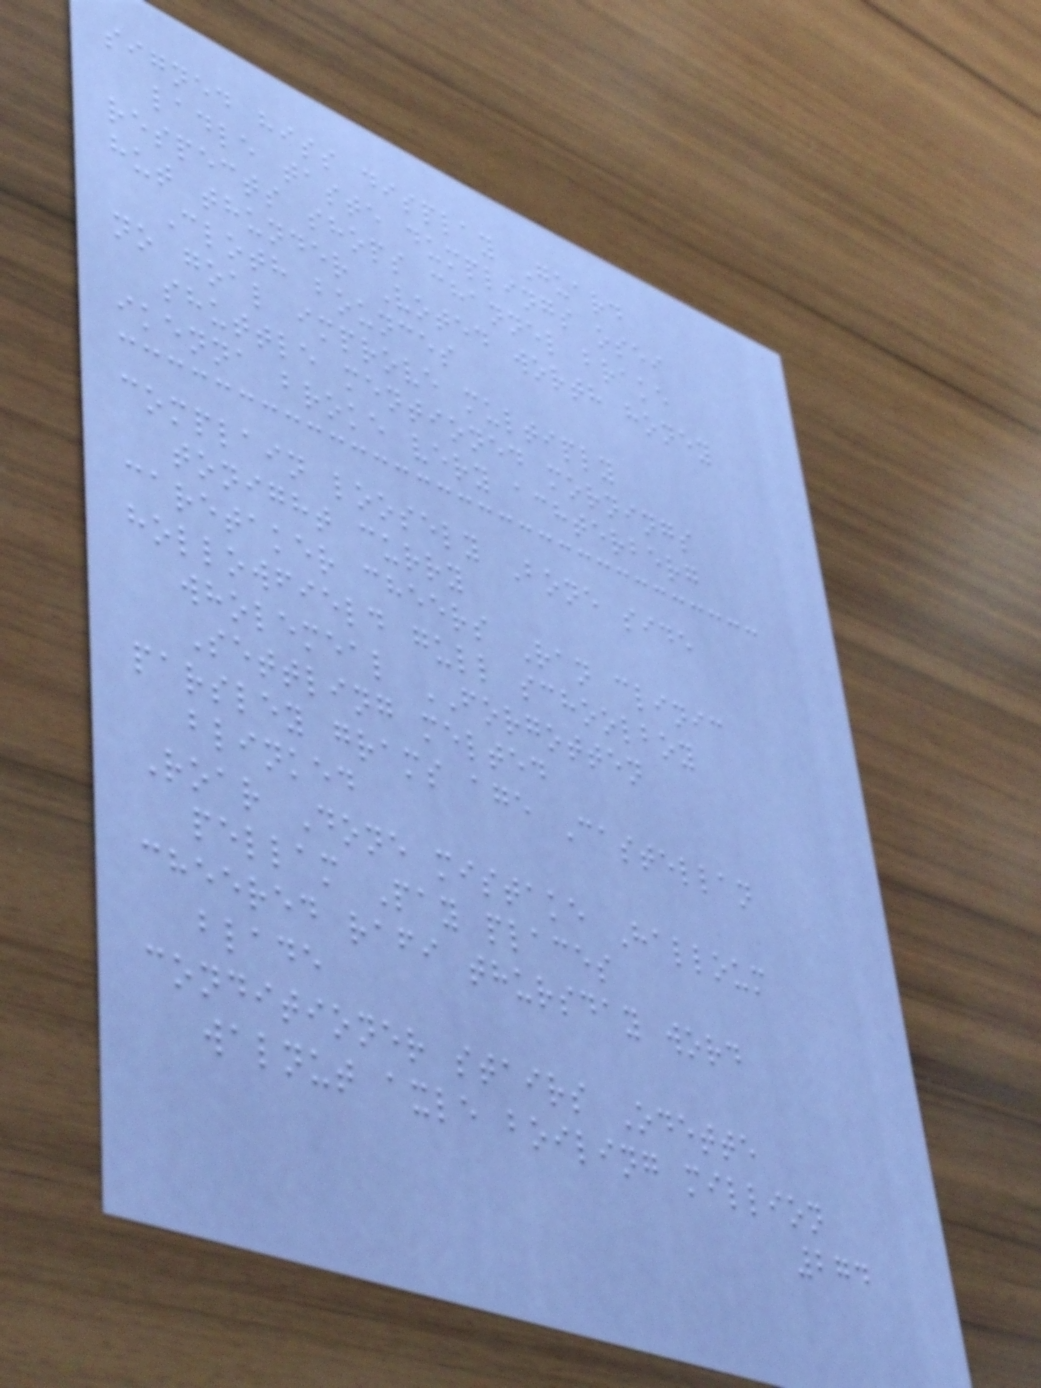signed hiss display Guard
ladle taste dumplings osei
respects shops channel brake
hut thunder Voted worth honey
Cloth bounces
no goal improve multiply
shuttle mentioned mornings
ikenna broke very achterberg
complain loosely Bone side
tonight curry
caretaker cheers Ran clinic
hollowfield gull schoolboy
wholemeal FORGOTTEN
Settling melted
parsley grams age Castellan
blinked
Roar Done mistake Halloum
pellam Pay places
cheered rafi thursday word
blade
conditioner stairs Odette
walnut axle boiling million
274
